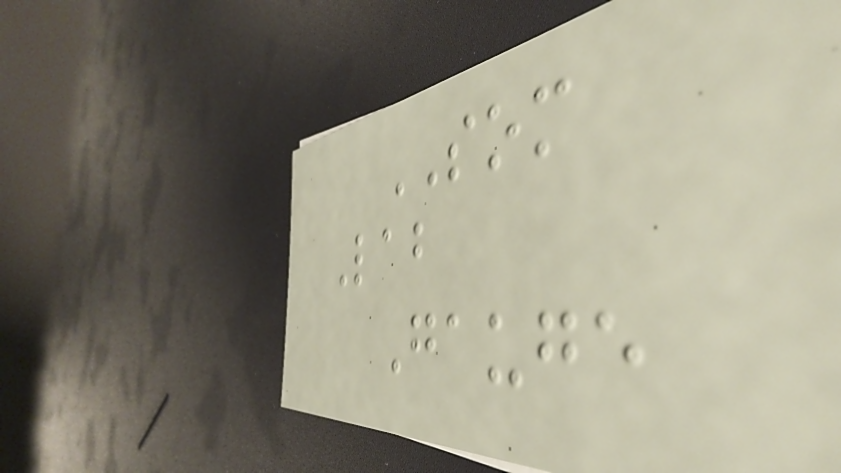SOM
Lab
Gauge
